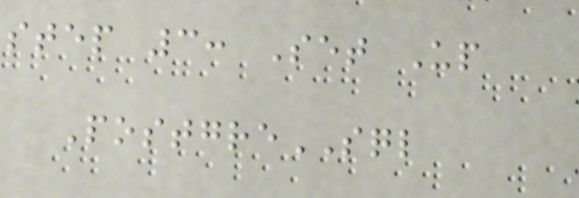step 3: Set Up
PostgreSQL
